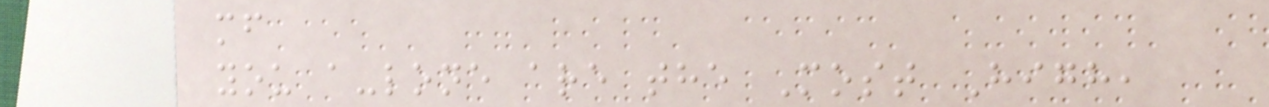mf
you a-lone are the Most High,
